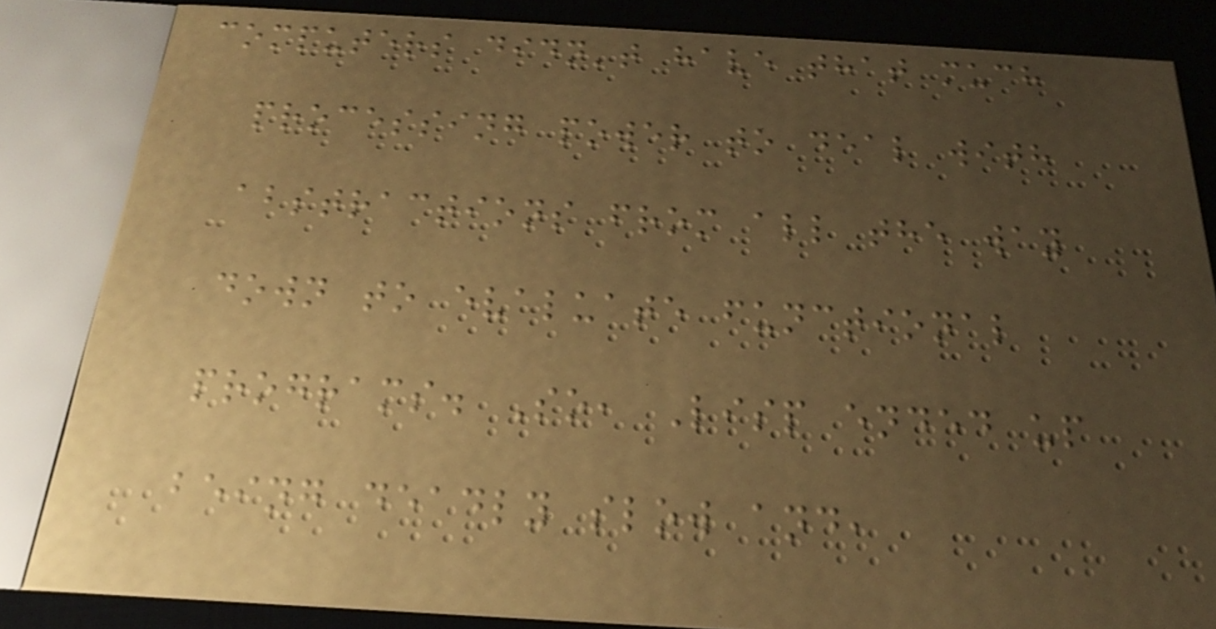computers didn't have that much
processing power to deal with
abstractions from all the way
down to evaluate functional
programs. So, Lisp ended up
being deadly slow and,
